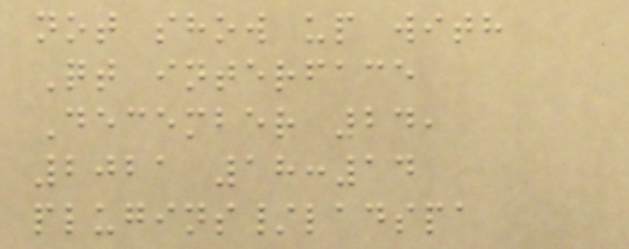not show up with
Qt interface
December 24,
2021 18:14
plugins/ladspa
